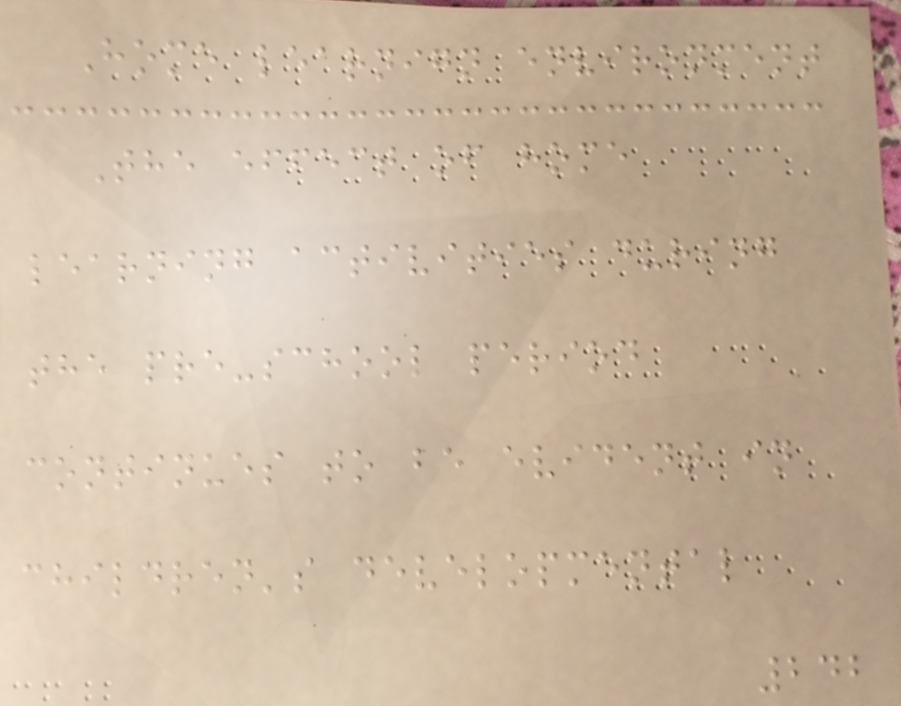Home learnign environment
The effect of home
learning activities during
the pre-school period
continues to be evident in
children's developmental
242
